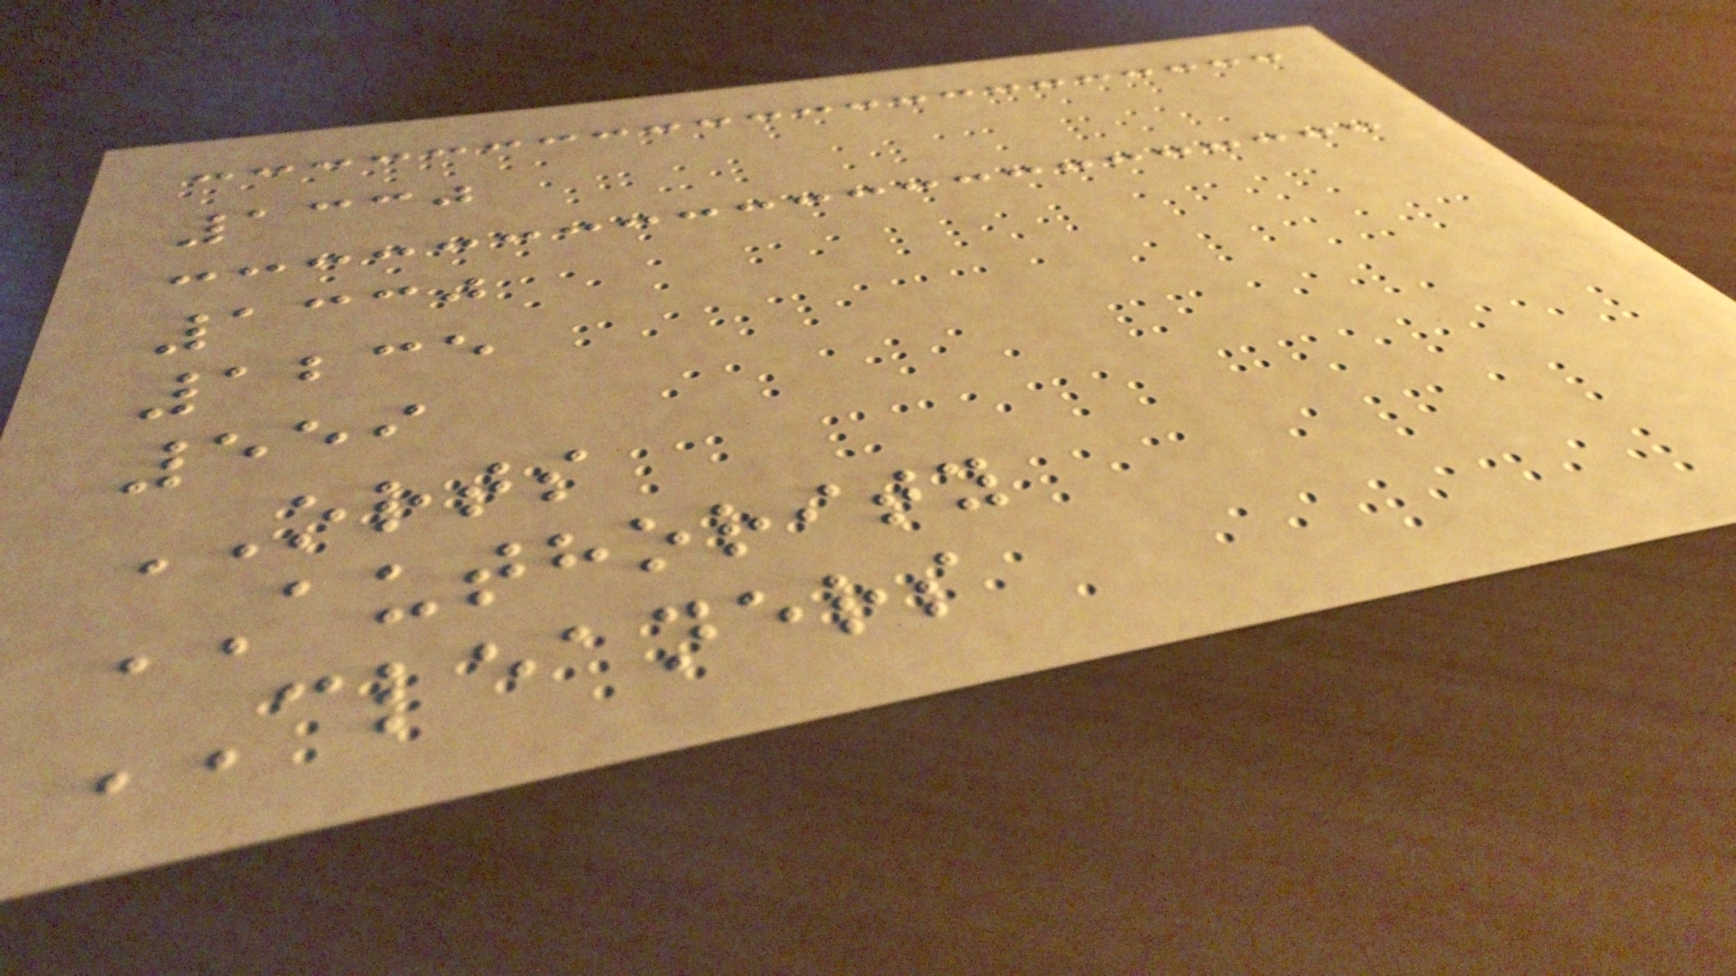1330
1330
1235
559
ORTS
AUTHORITY
CLEANERS
